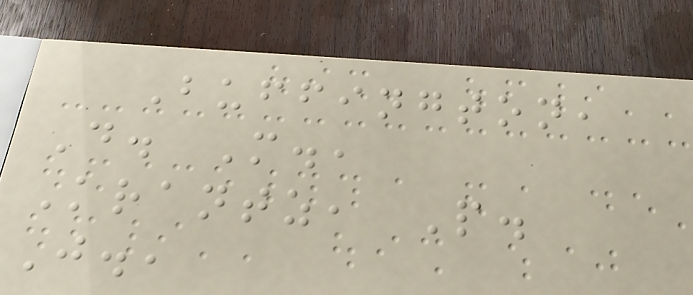Buffington,
D. M.,
Krantz, P.
J.,
